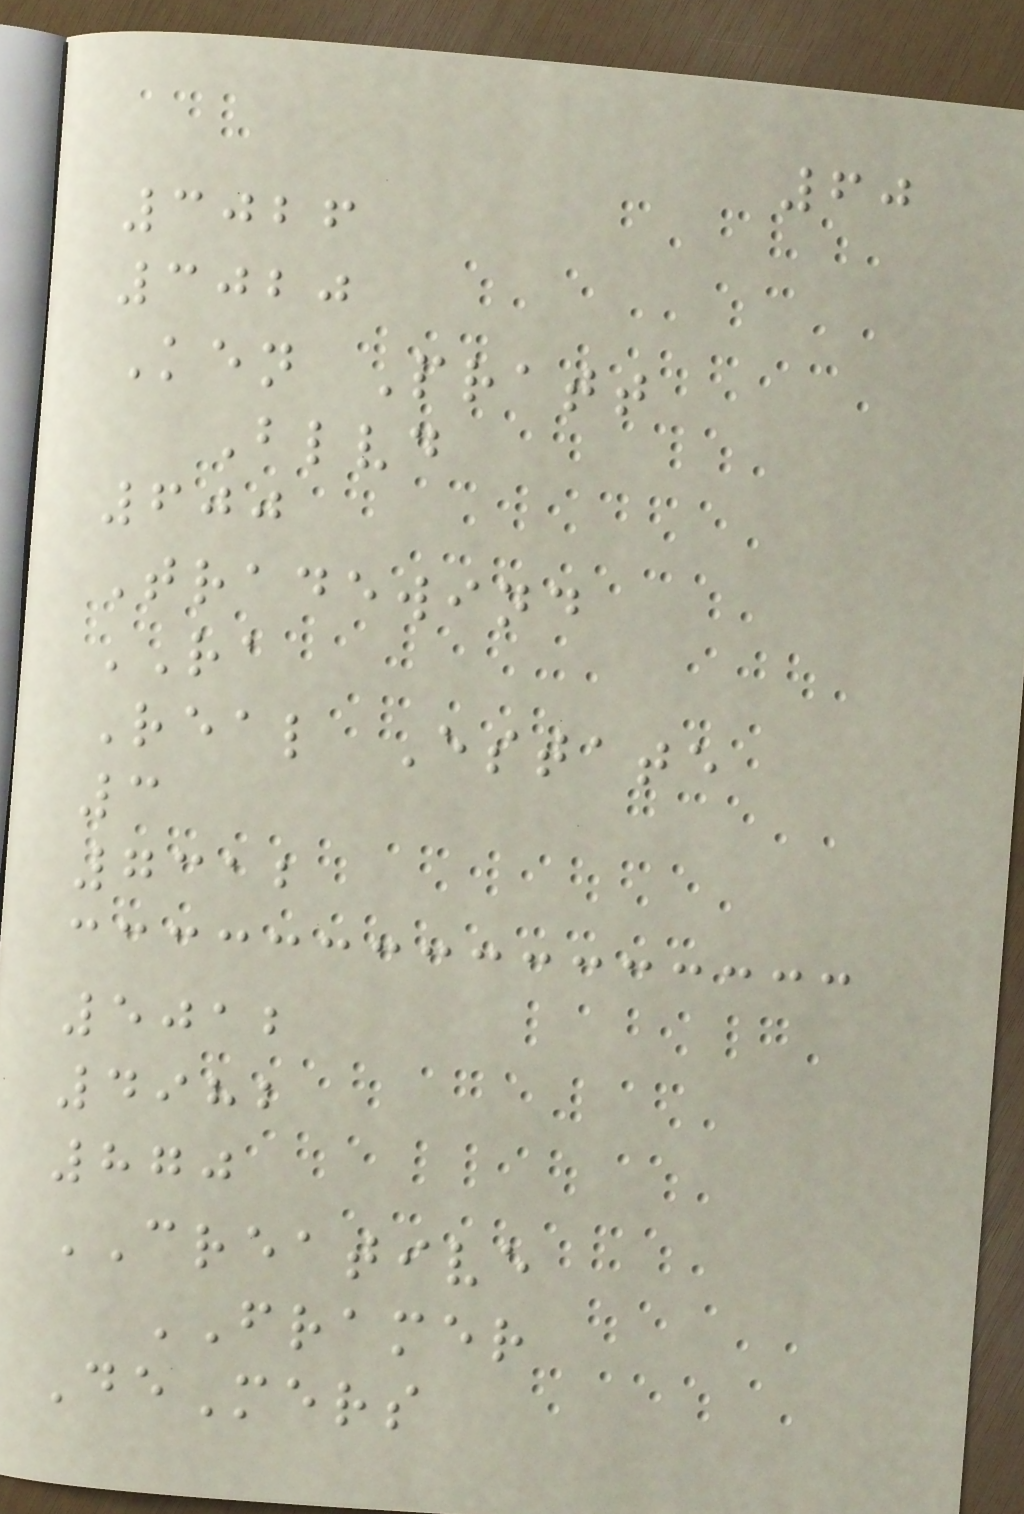60
3026
3020
Ken Pratt
Blvd
600
Tradewind
RA
Real Estate
3
7312
5012
4982
870
CREATIVE
FRAMER
DeMers
